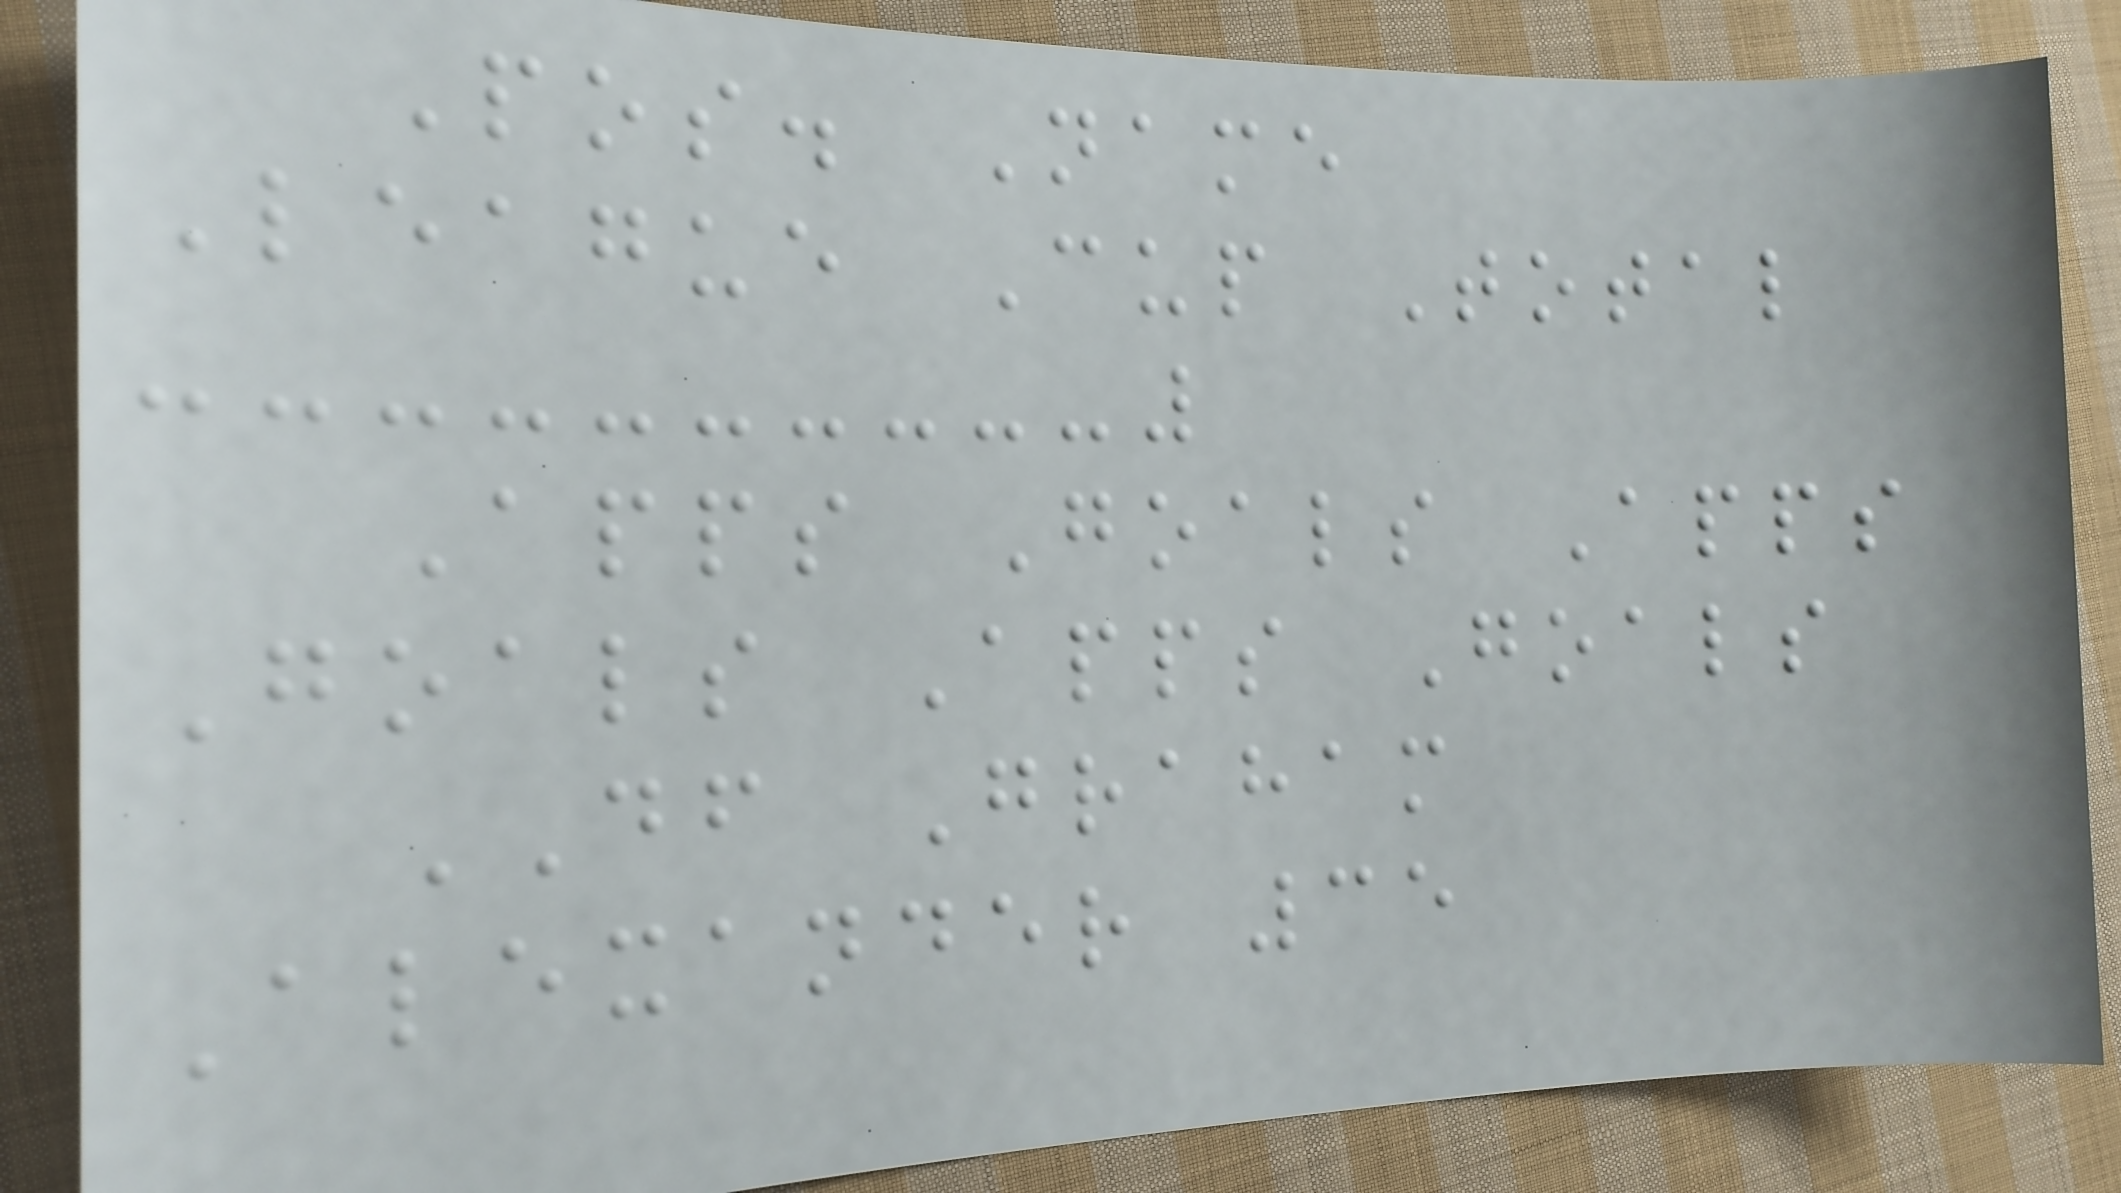Pos. Name
League Cup Total
Apps Goals Apps
Goals Apps Goals
DF Graham
Alexander 35
